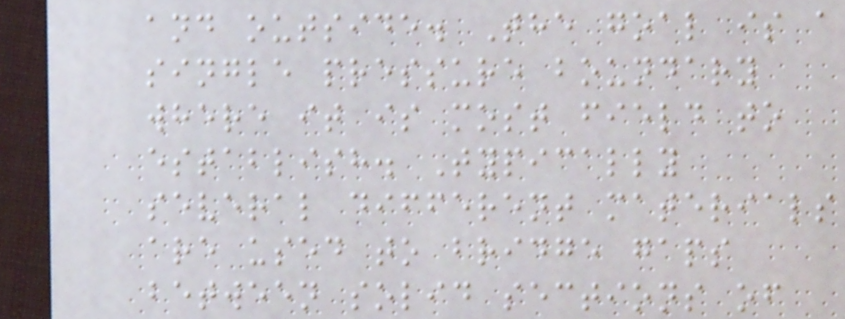and outside. The goal is a
single pressure boundary
where it is most field to
establish. Typically
several different materials
are used to bridge gaps
between solid sections of
